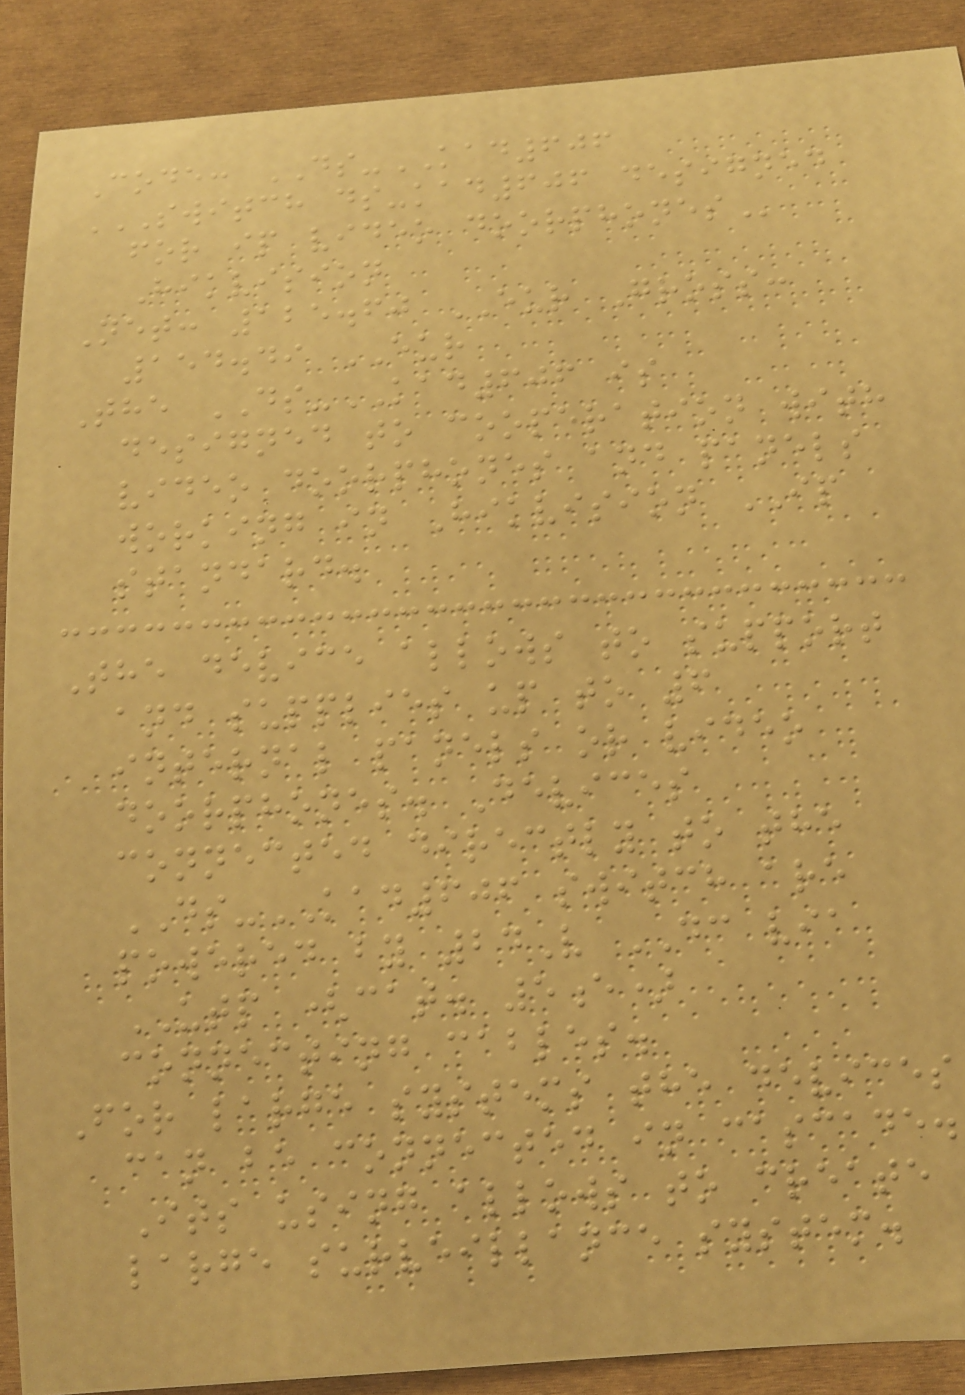Code: DS-KAD606
SWITCH DS-KAD606 DESIGNED
FOR IP VIDEO DOORPHONES
Hikvision
Net: 125.60 EUR Gross:
154.49 EUR
The DS-KAD606 is
designed to cooperation with
video doorphones and panels
working in Hikvision IP
standard.
The device allows to support
and supplies up to 6
internal panels or video
doorphones. Devices
connected directly to the
DS-KAD606 switch are
powered by 24V DC via
UTP (cat. 5e)
connecting cables.
For large systems the devices
can be connected in cascade.
Its using allows to create
large surveillance system.
